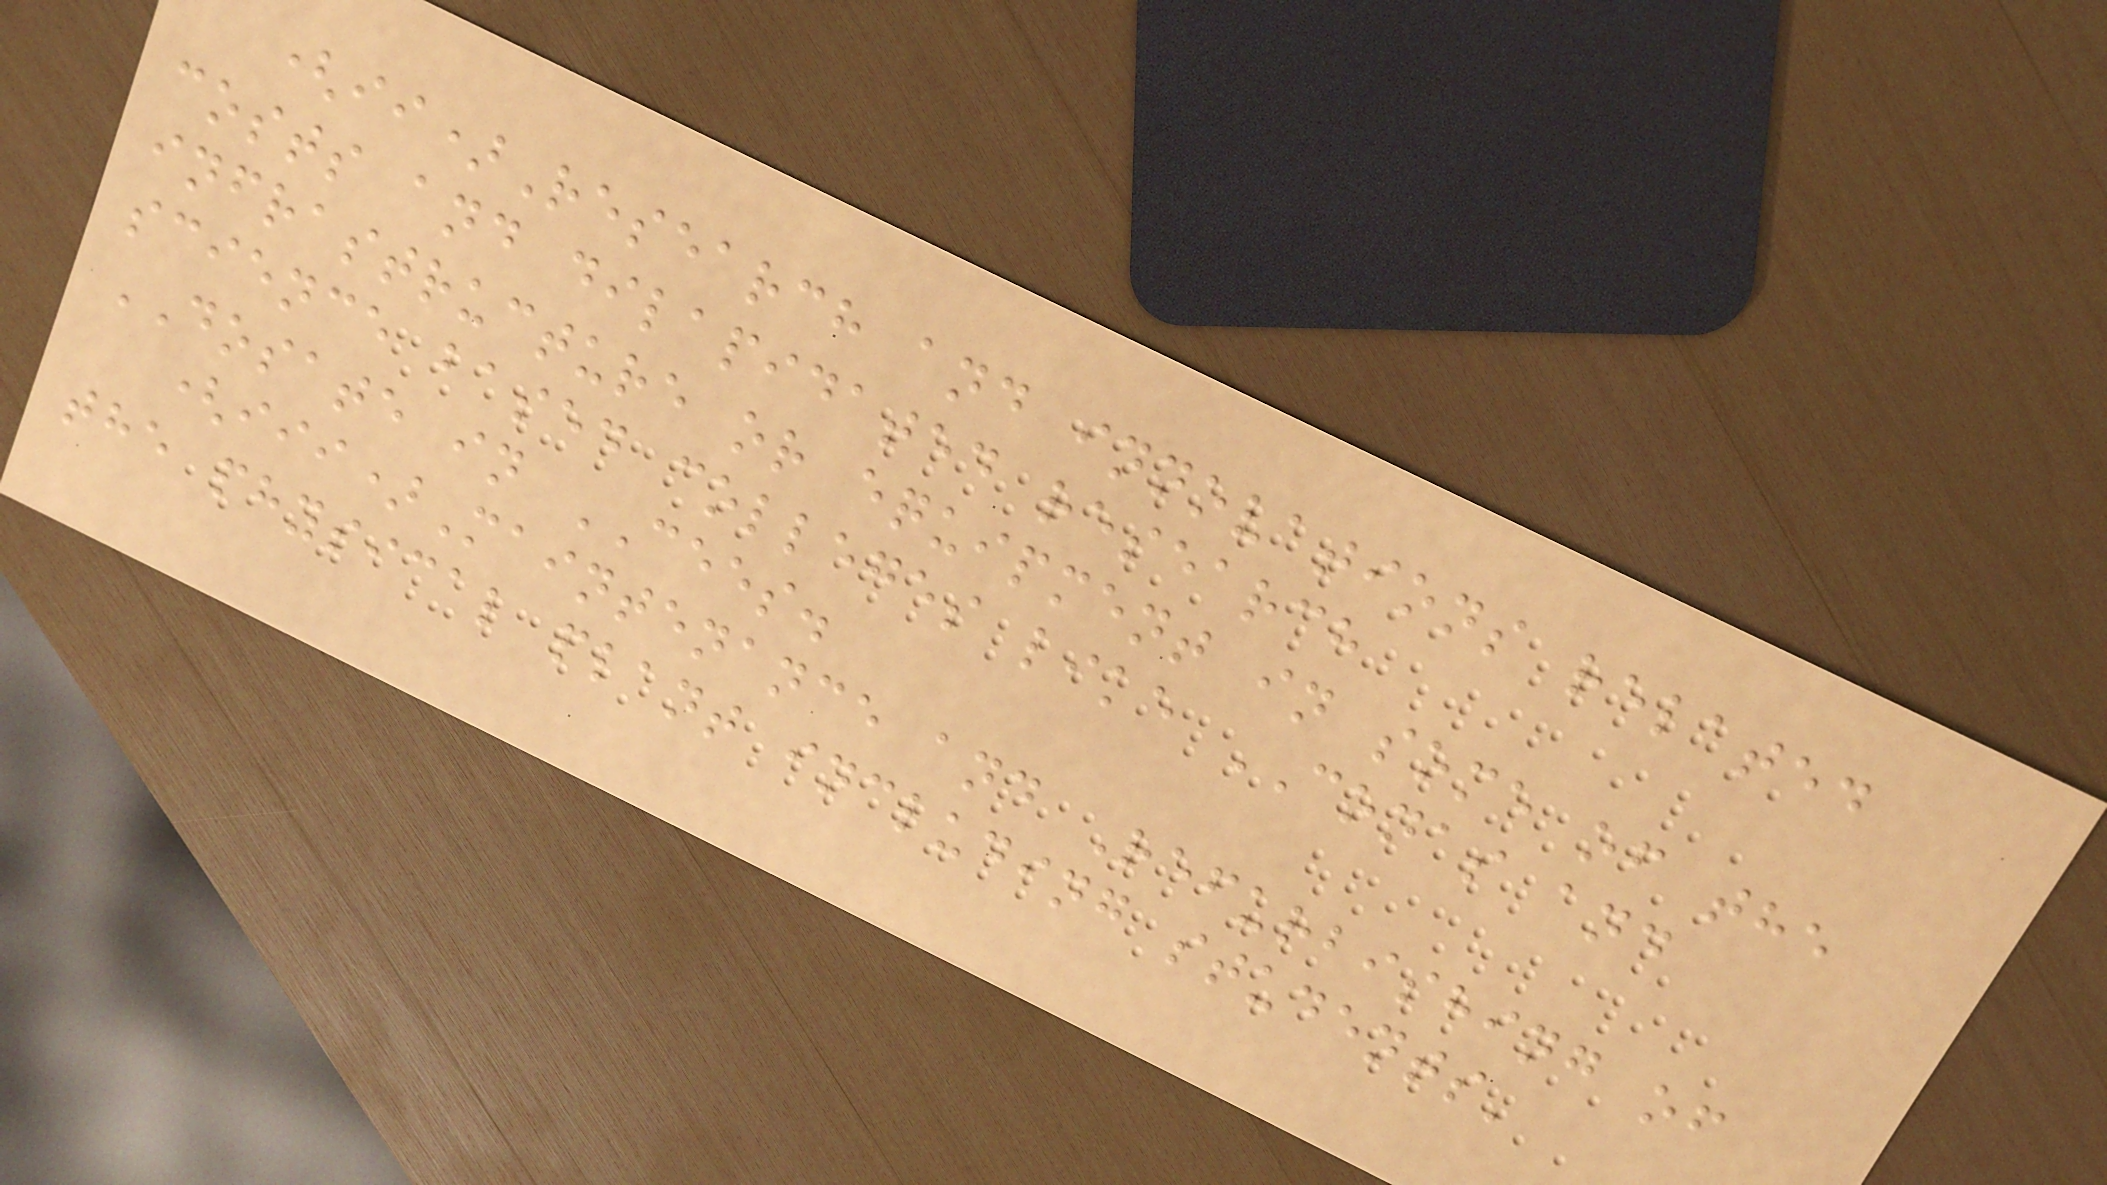(ii)Research and innovations related
costs and dilapidated research
infrastructure or equipment in some of the
science based colleges like CONAS and
DOSATE in CEES.
(iii)Maintenance and Refurbishing of
the physical plant including students'
